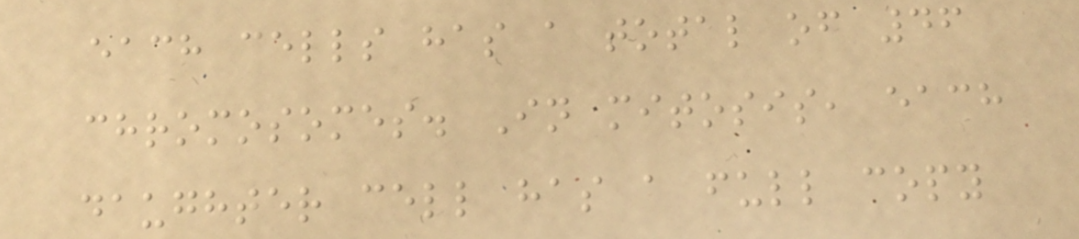each cells has a total of 46
chromosomes. In mitosis, each
daughter cell has a full copy
